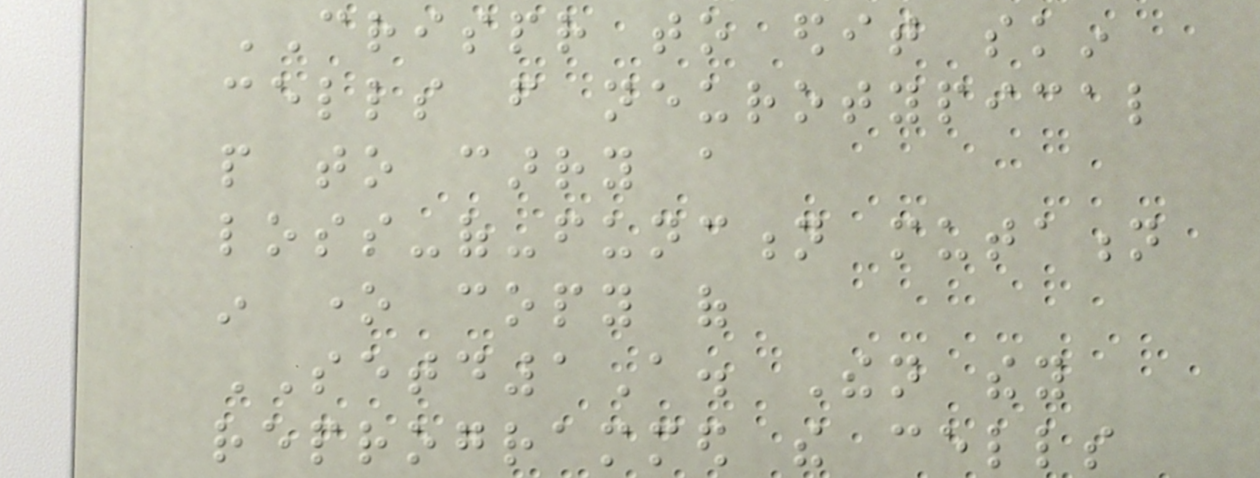CRISPR to edit skin
cells from neurotypical
people to carry a
loss-of-function mutation
in one copy of
SETD1A. Then they
reprogrammed the cells
